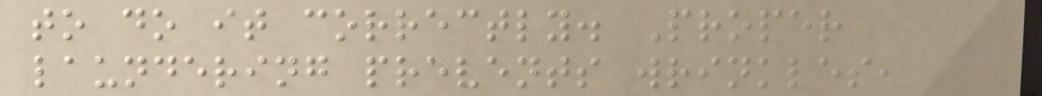to do it correctly. Proper
laundering prevents wrinkles,
